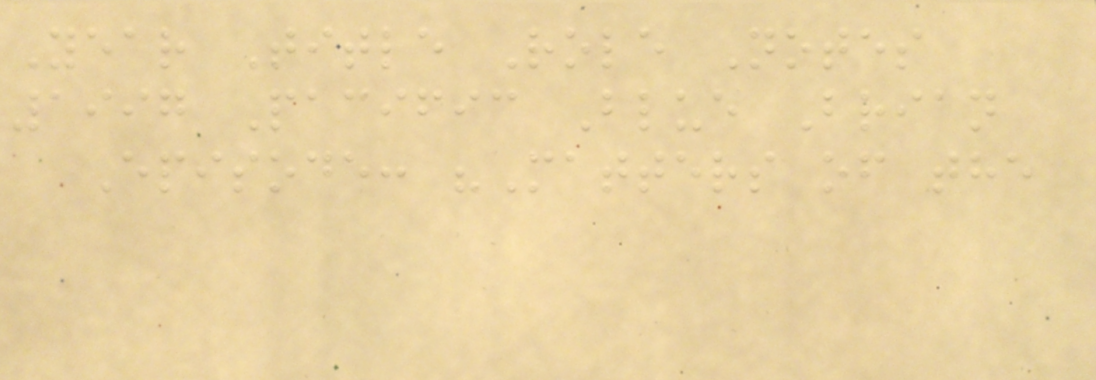Year Title Role Notes
1997 Pacific Blue Brian
Episode: "Matters of the
